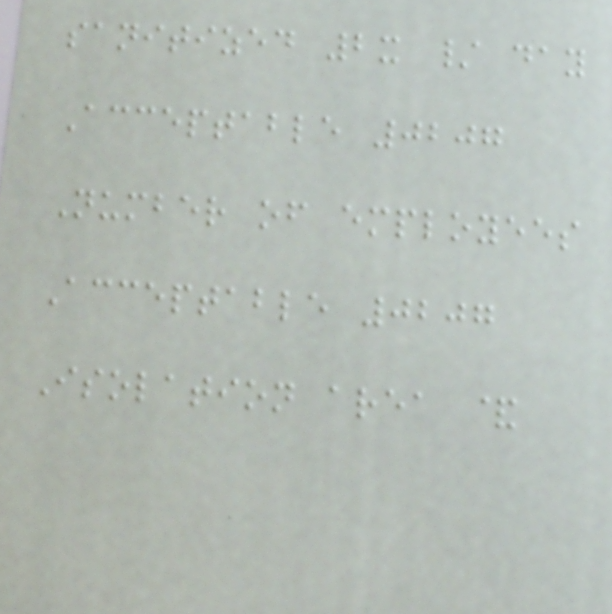sanitized 2x / day
Acceptable 0207
Number of employees
Acceptable 0207
Isolation area &
